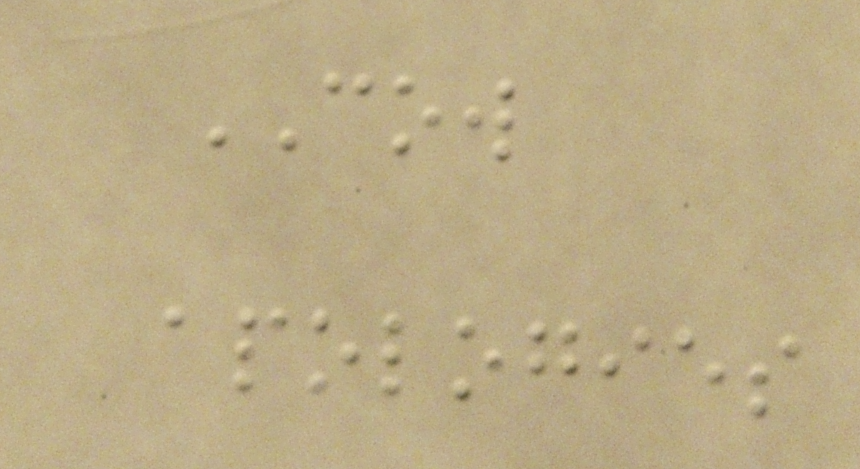COW
apologies
